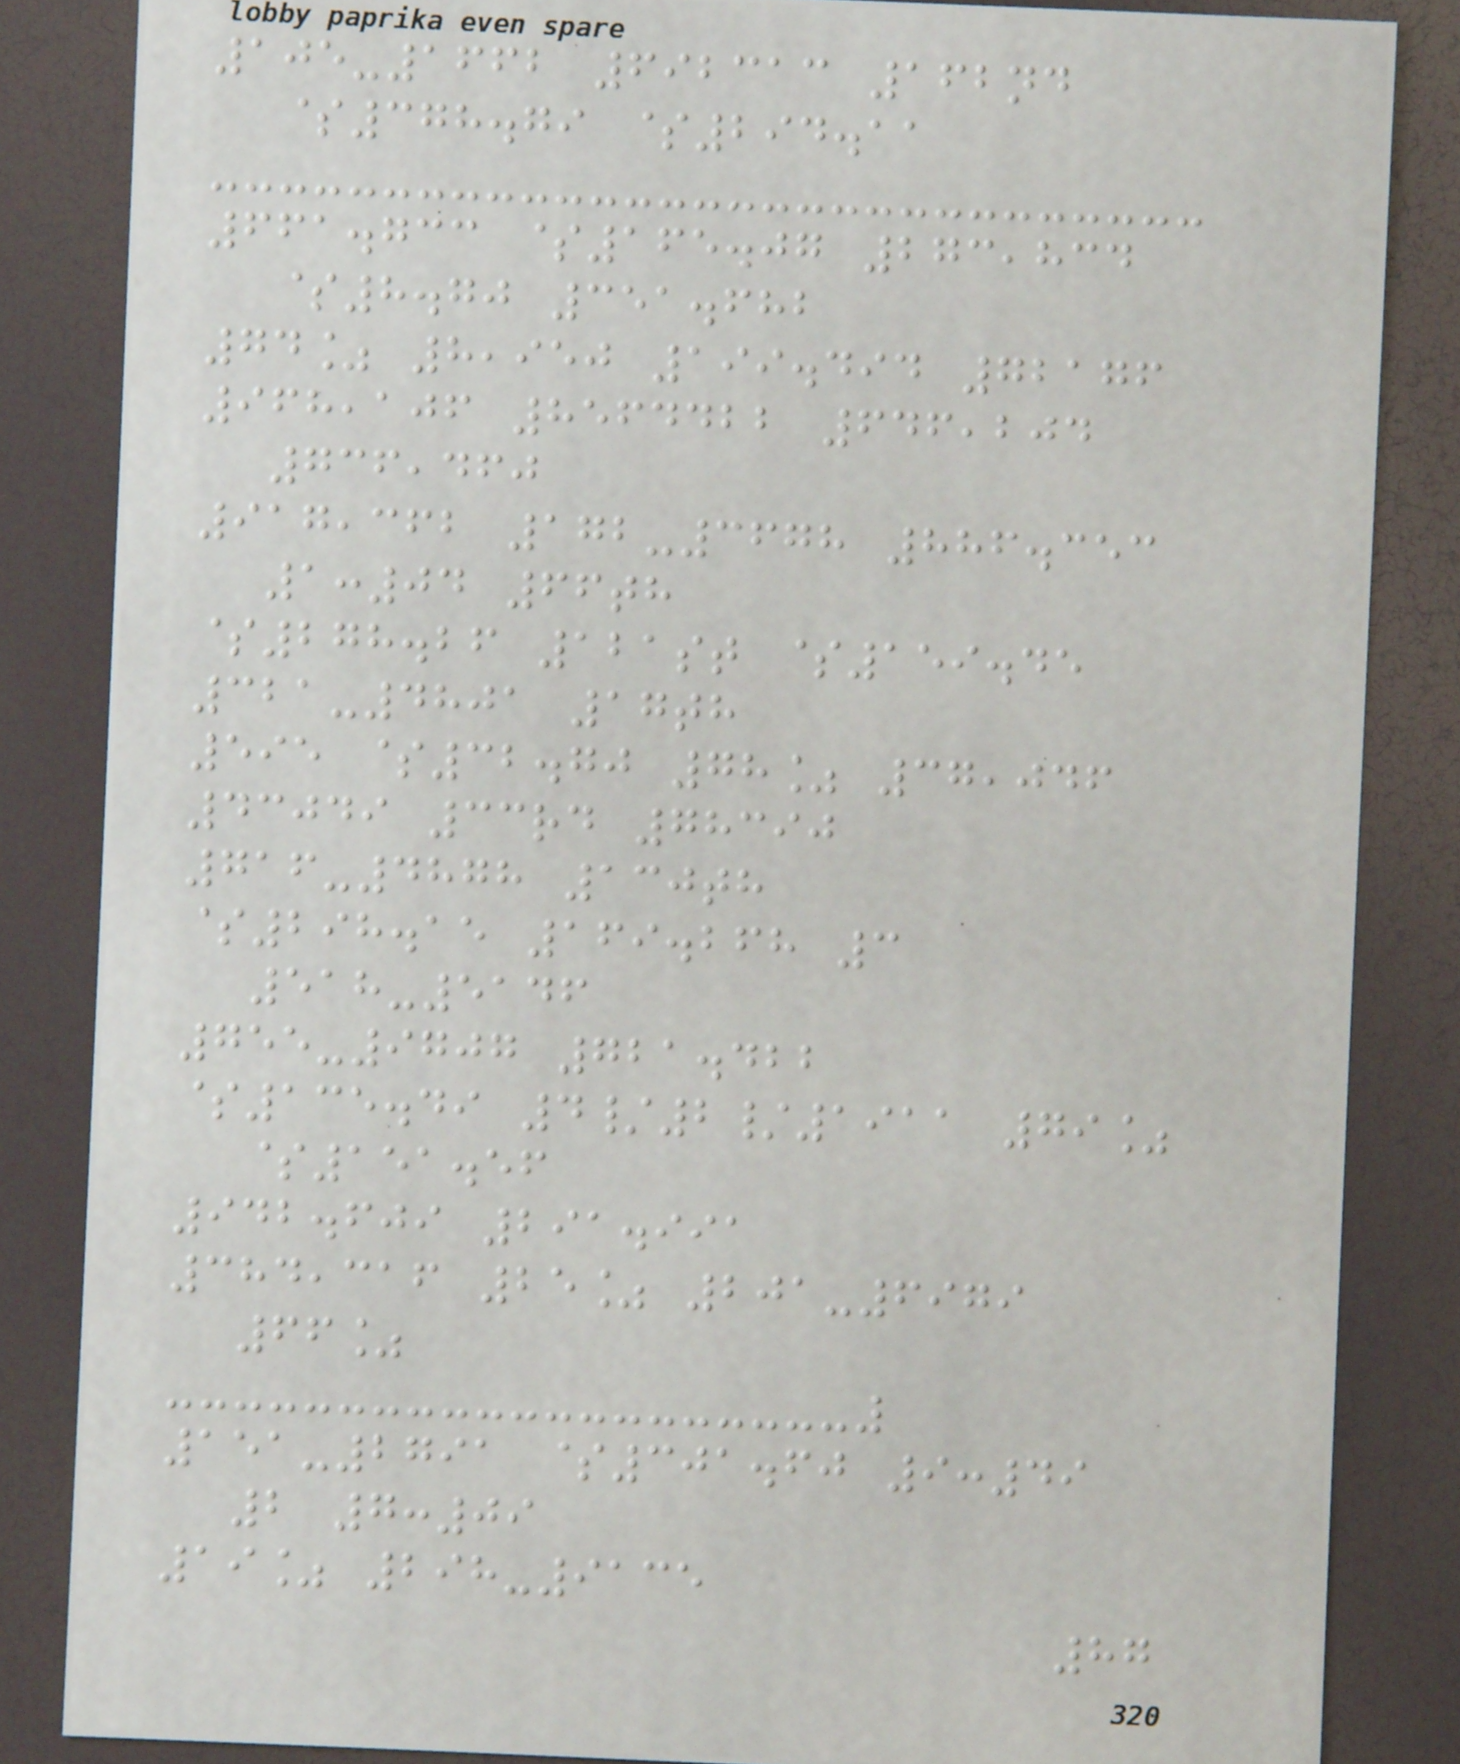105-1662 692313 162nd
$378.79 $294.11
661.733 $165.07 273,834
$8.70 351.682
74% 8,950 199.494 72176
968,106 8564422 646,204
736,460
917,362 172-3678 886.353
1:04 66th
$278.26 121st $159.45
321-4801 17th
595 $32.70 78% 37,046
43049 33rd 78390
716-4878 130th
$298.15 169.268 3
518-5146
755-9707 721.422
$135.49 4/2/1911 79%
$151.56
942.609 291.991
384,316 25% 201-6979
66%
151-2791 $301.60 9:49
2 7:09
19% 298-9135
87
